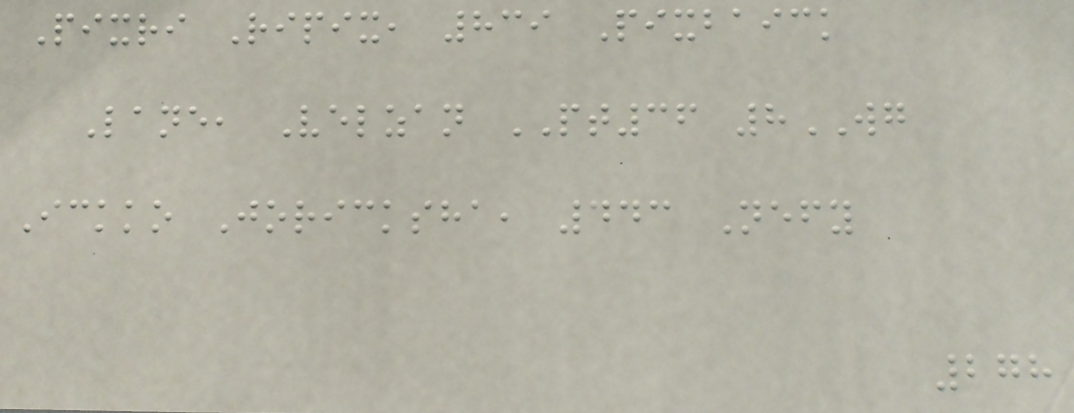Pixri Ripix, 839 Pixbaick
Lane, Velzan PT36 8WG
Ickko Joricksha, 443 Nefy
278
